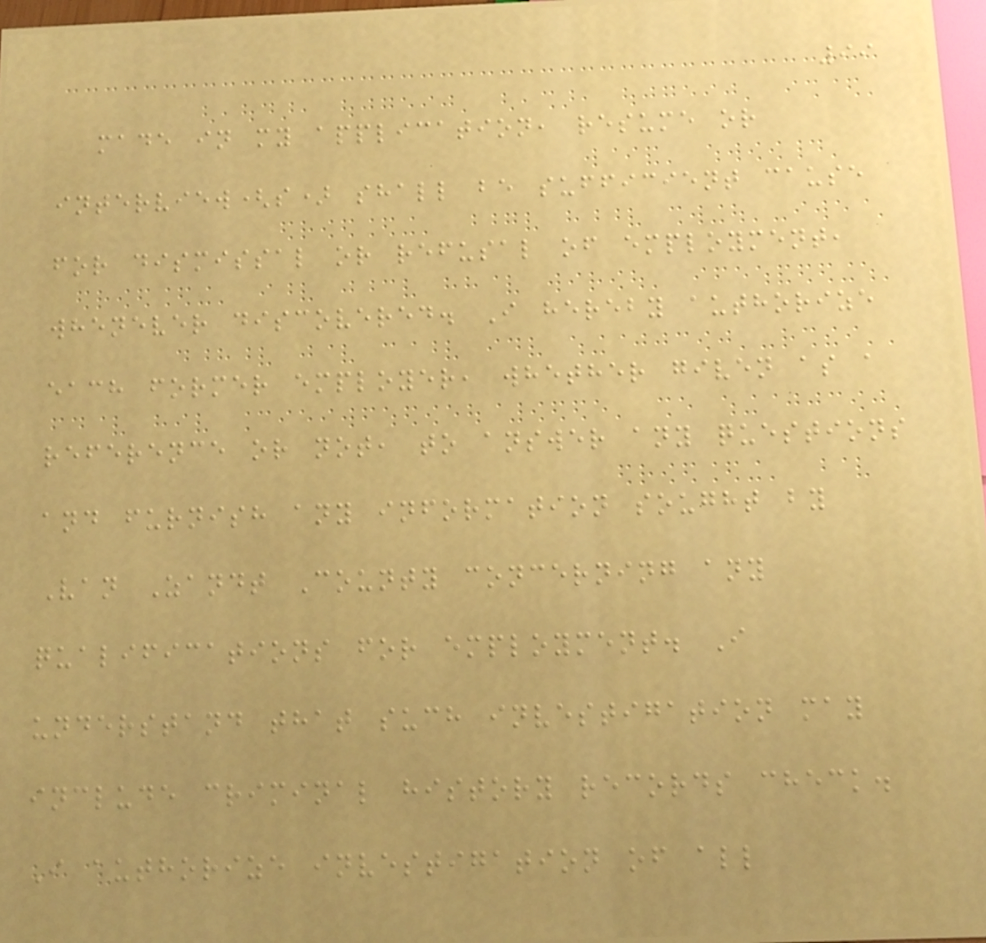99
made in my application, resume or
interview(s) shall be sufficient cause
for dismissal or refusal of employment,
whenever discovered. I hereby authorize
each former employer, whether given as a
reference or not, to answer any questions
and furnish any information sought by
Van Zandt County concerning any
qualifications for employment. I
understand that such investigation may
include criminal history records check.
I authorize investigation of all
